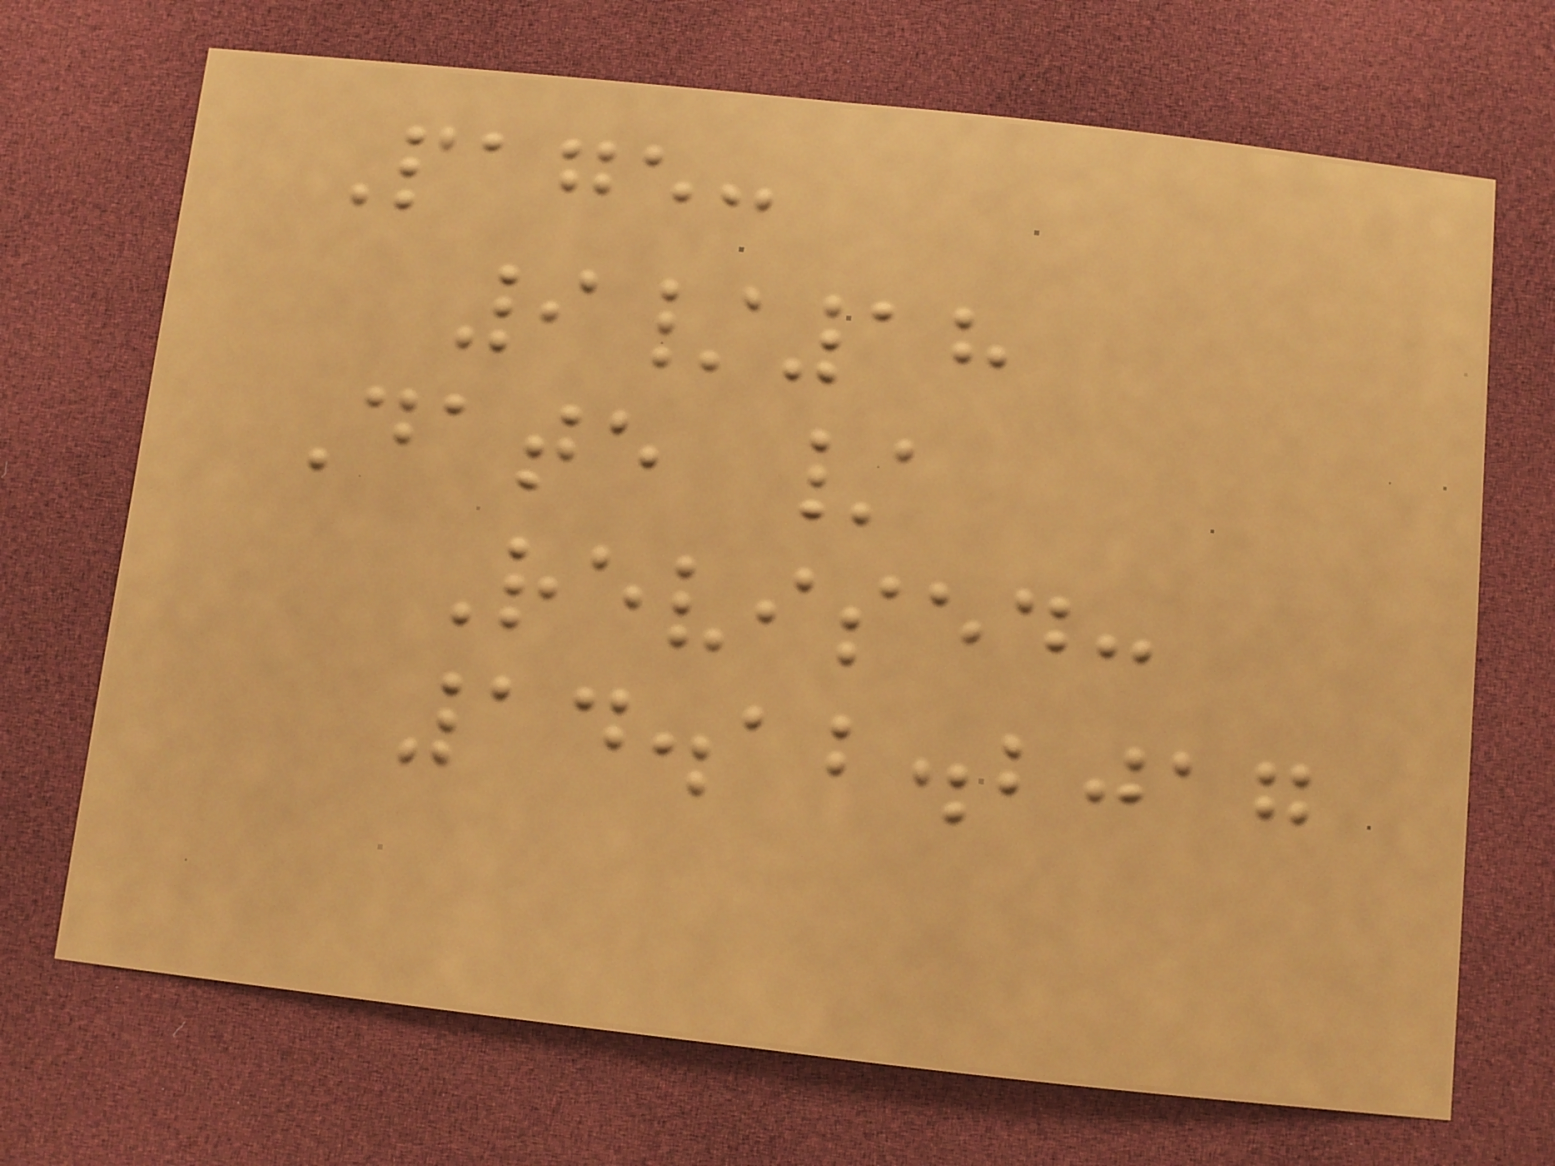Page:
9/18
Date /
Revised:
14.12.2017
